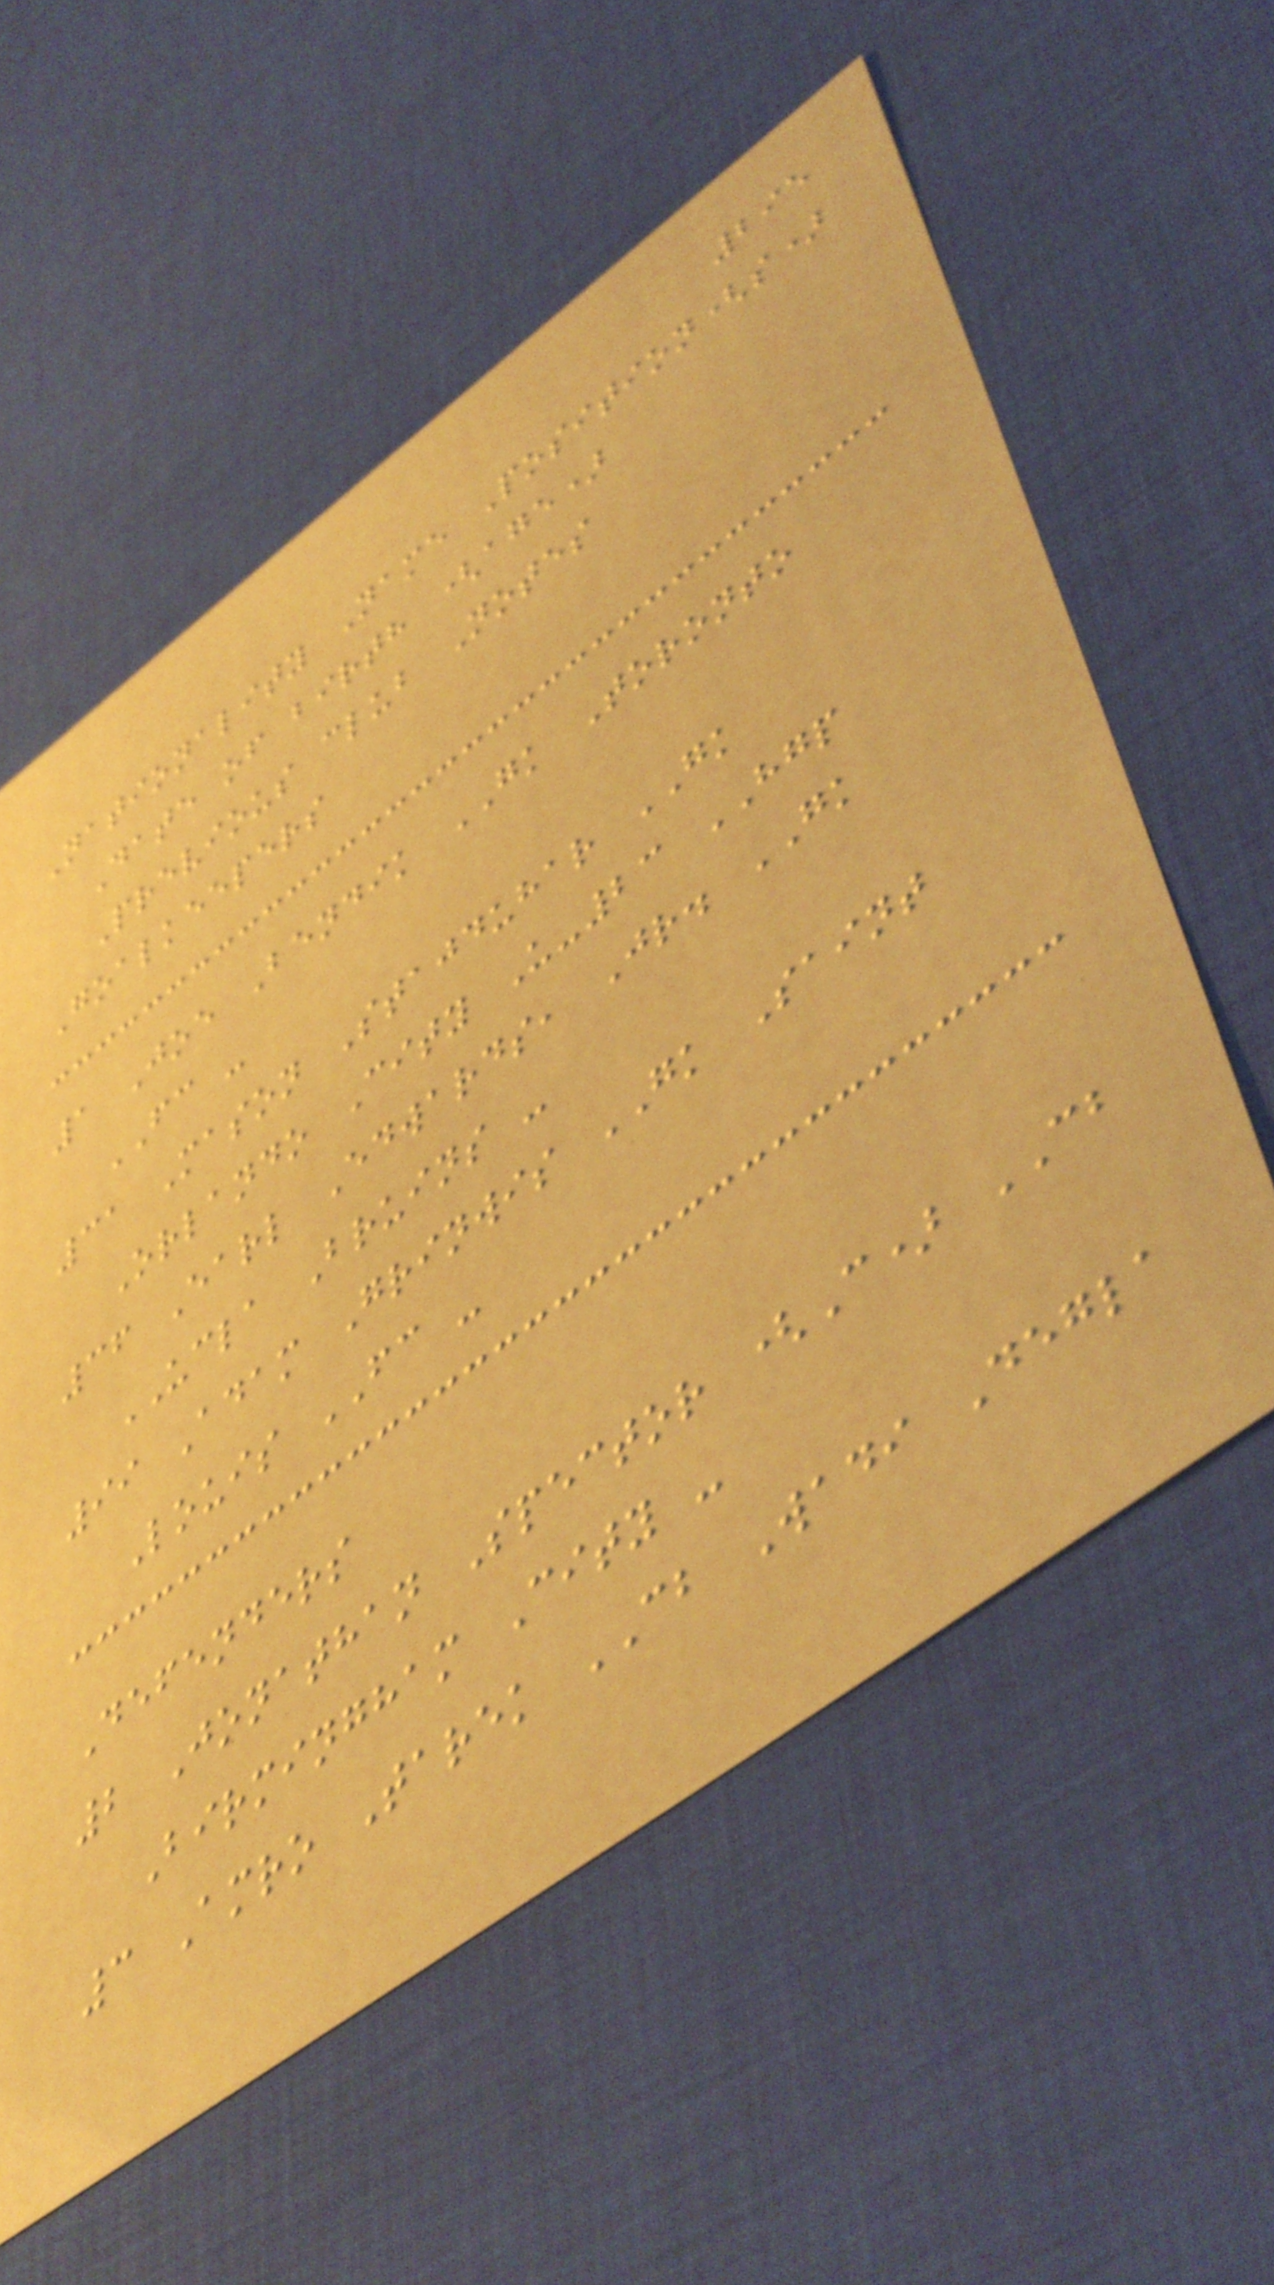295
Nationality Name Position(s)
Date of birth (age)
Previous club Notes
Goalkeepers
1 Joe Bendik GK Toronto
FC -
31 Mason Stajduhar GK
Orlando City U-23 HGP
36 Earl Edwards, Jr. GK
UCLA Bruins -
99 Adam Grinwis GK Saint
Louis FC -
Defenders
2 Jonathan Spector (C) CB
Birmingham City -
3 Amro Tarek CB Wadi Degla
